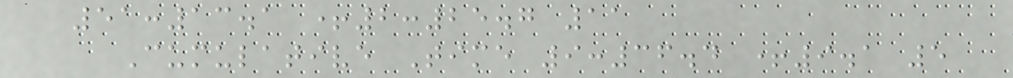51:13.1 +2:25.7 11
Cumulative Time 9:36.4 +9.1 5
